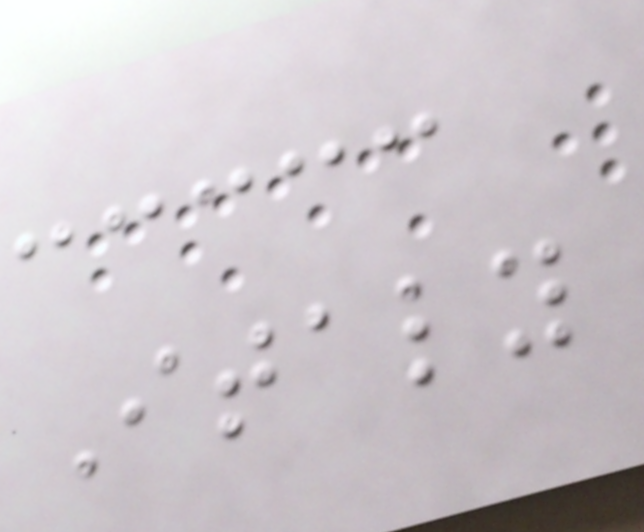Italy
